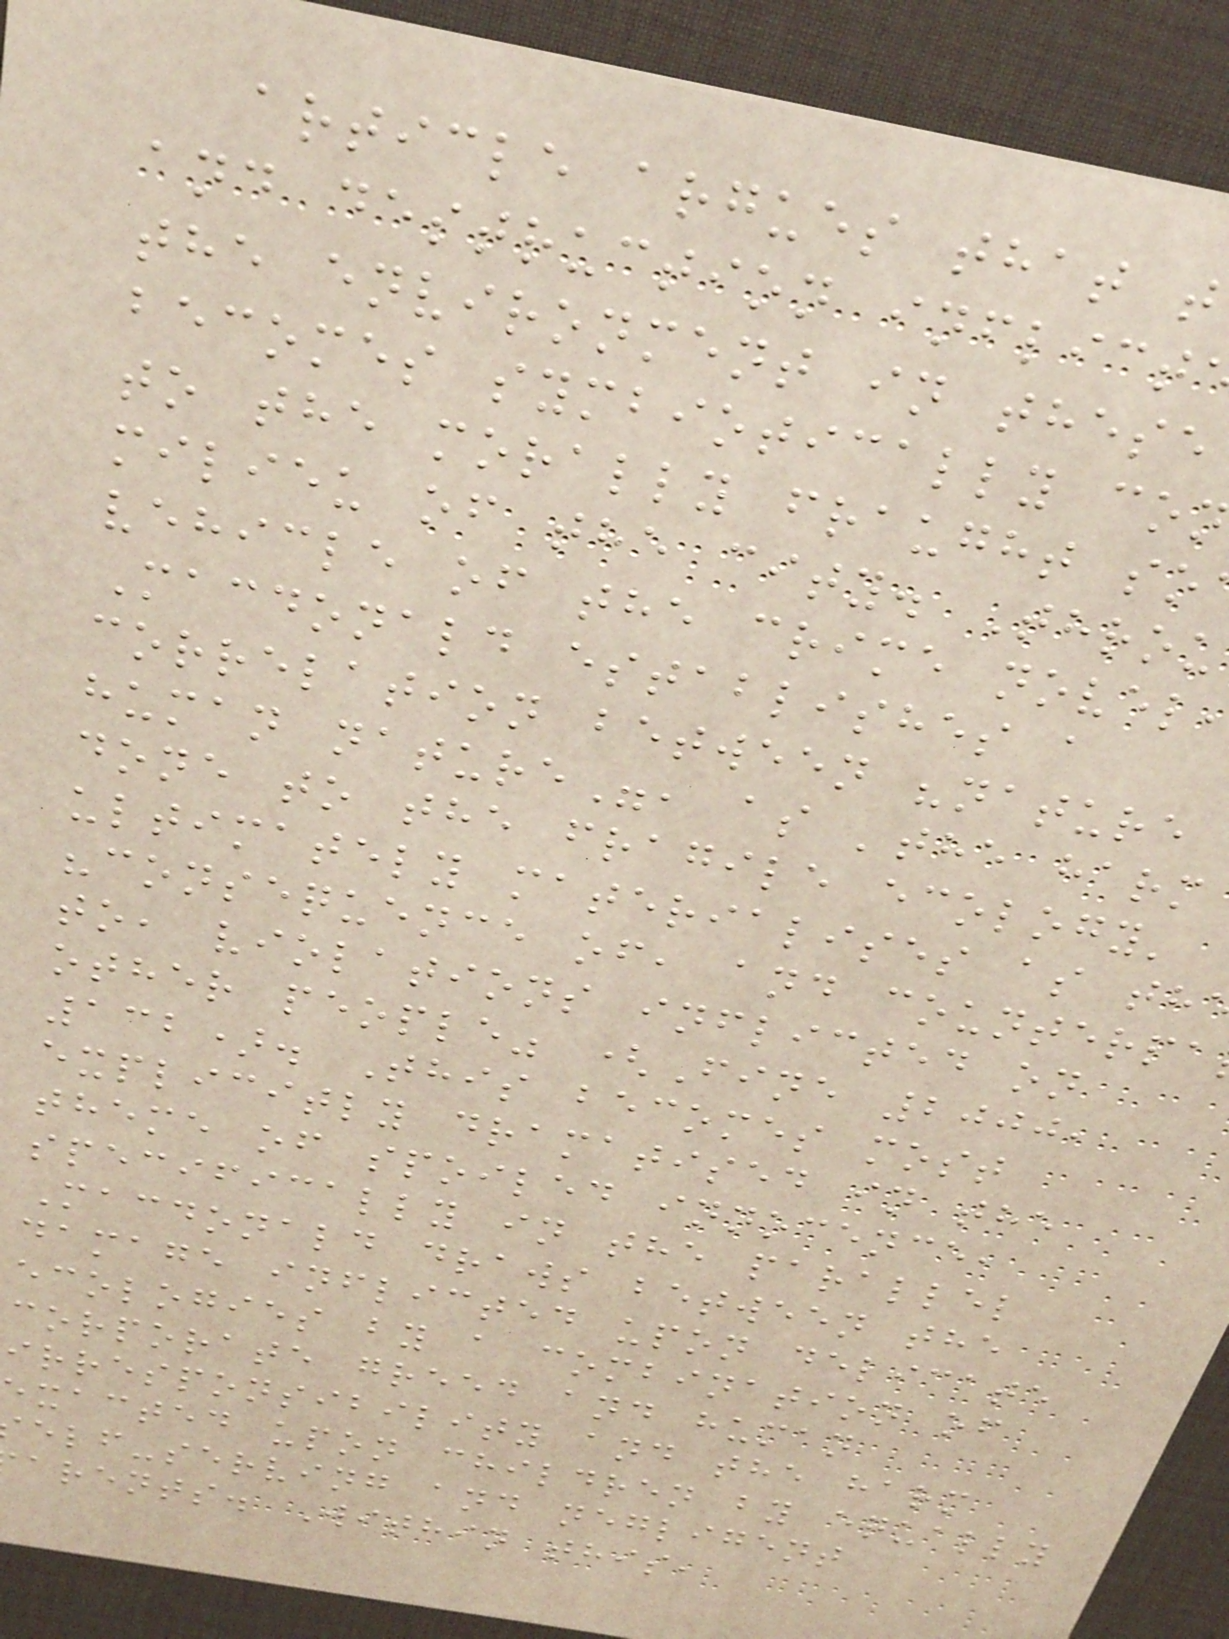article argues that t
and destruction inflict
the environment in these
becomes symbiotically co
to the morally fraught so
milieu of the city. Throu
vehicle of the crime novel
Macdonald establishes a
correlation between "nature
human nature", as 'the harm
done to the fragile ecology'
ultimately materialises as th
"consequence of, and counterpa
to, violations inflicted on
other people" (Fine 2000,
132). This becomes most
explicitly dramatised in the
theme of spoiled innocence,
specifically in the parallel
Macdonald draws between the
damage inflicted upon delicate
ecologies by a combination of
corporate greed and human
irresponsibility and the harm
exacted upon children by equally
elf-serving and negligent
arents. Within this,
